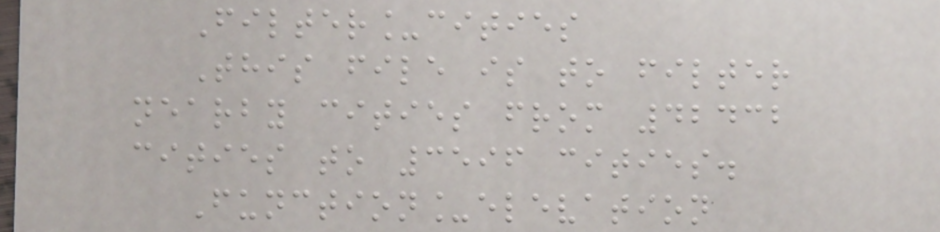Filter_cities
This file is to filter
nearby cities from 42432
cities to 3596 cities.
Function_elevation
